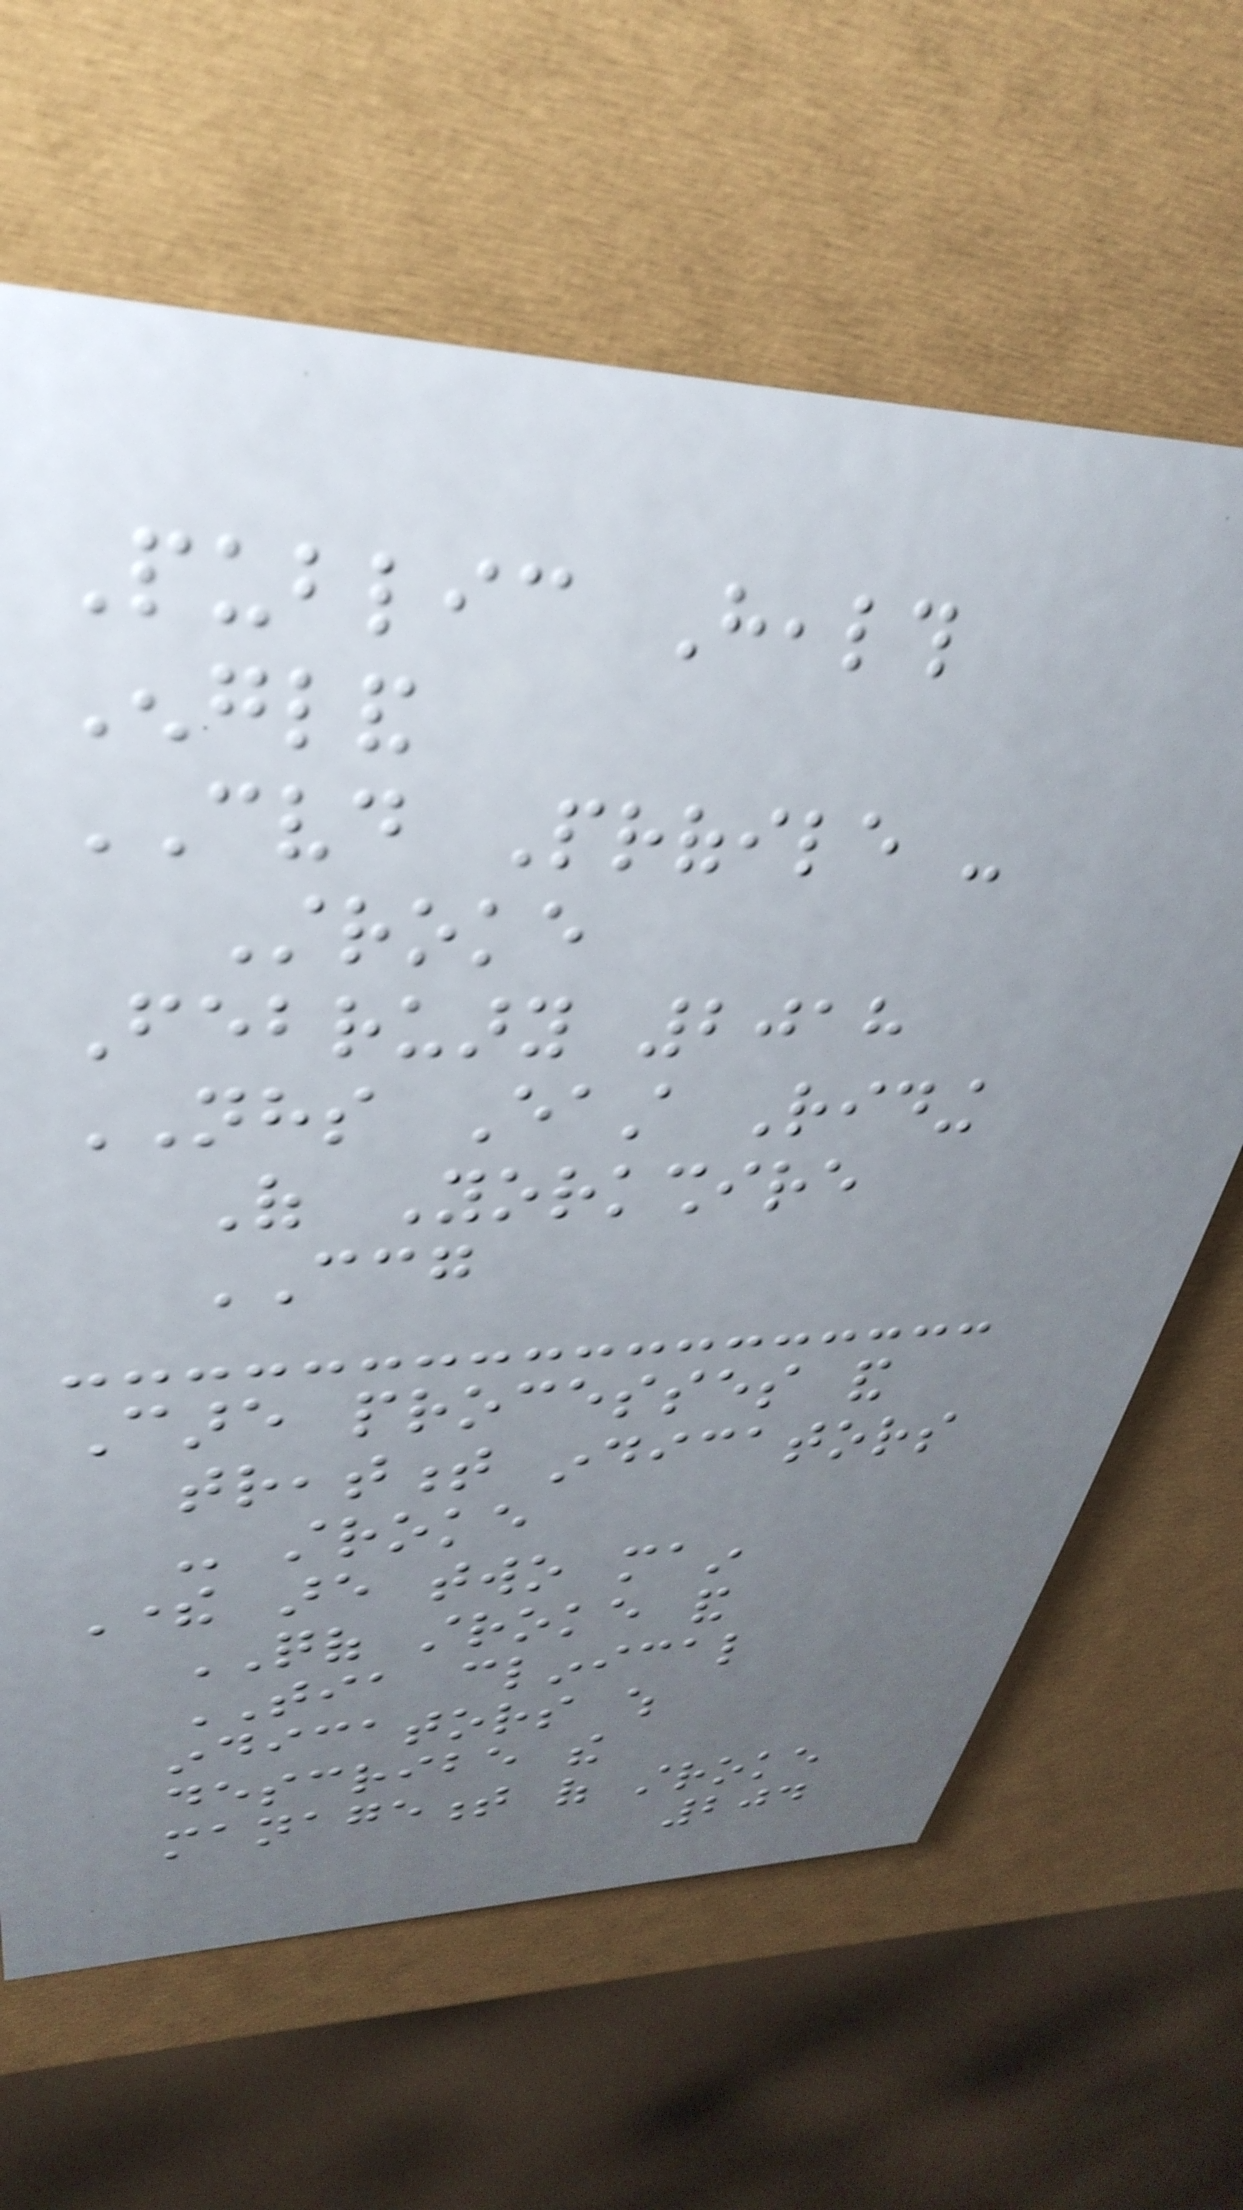Public Health
England
CVD Profile -
Stroke
February 2018
NHS East Riding
Of Yorkshire
CCG
Care processes and
treatment indicators
- stroke
There are two main
QOF stroke and
TIA clinical
indicators which
describe the
management of stroke
204
